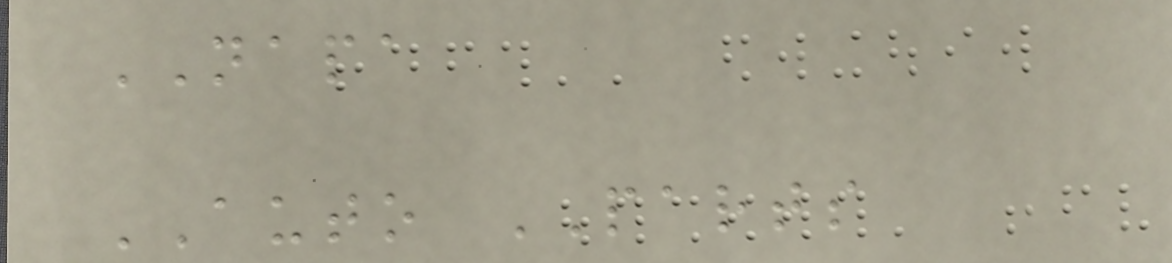NAPA
AUTO PARTS
